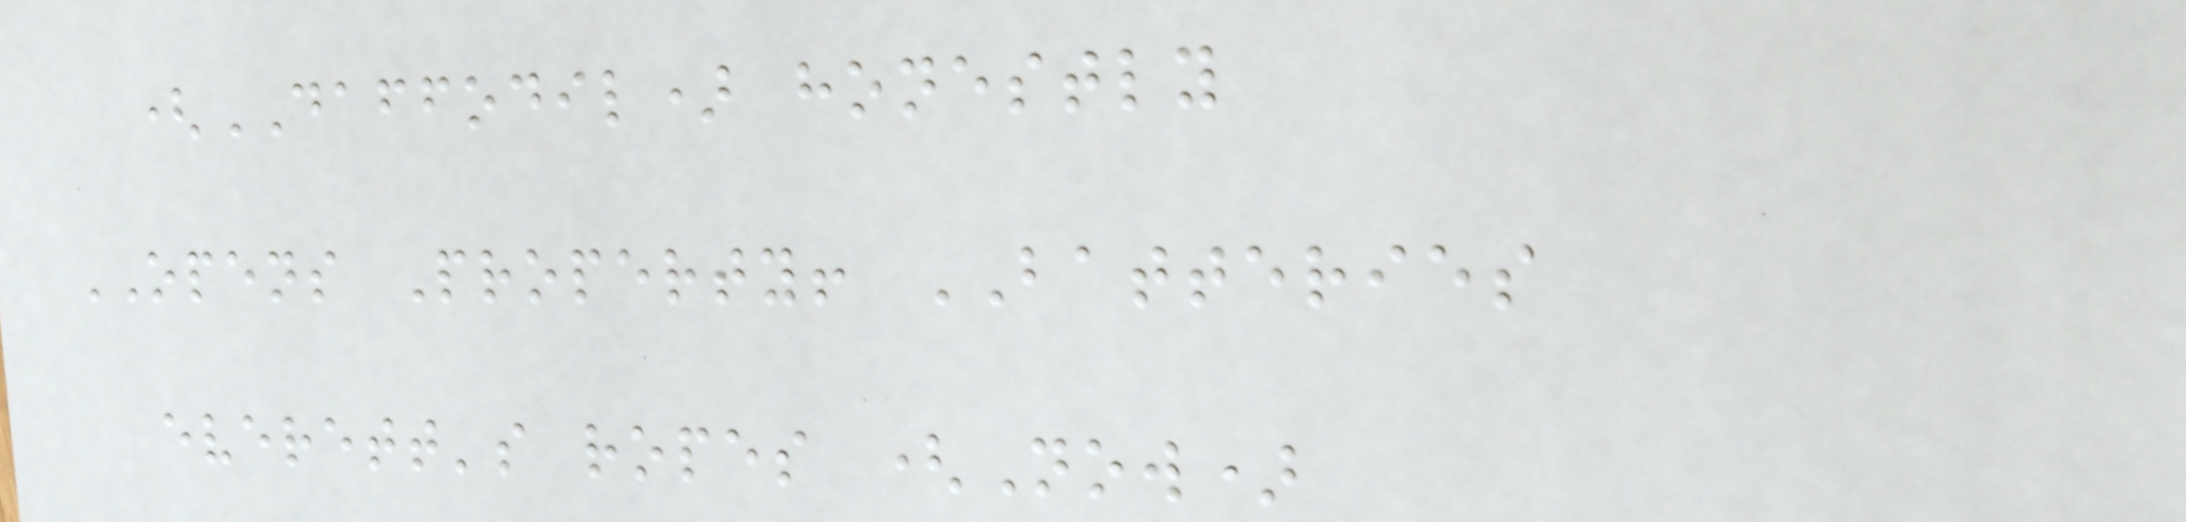(DAFFODIL) honestly
OPENS Property! BATTERIES
everett's ropes (Now)
